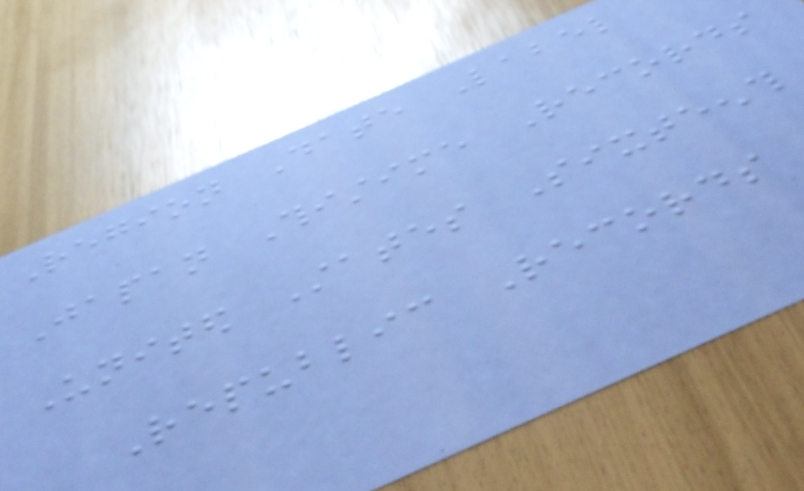Region Date Label
Japan Thistime Records
United States Sixteenth
Republic Records
